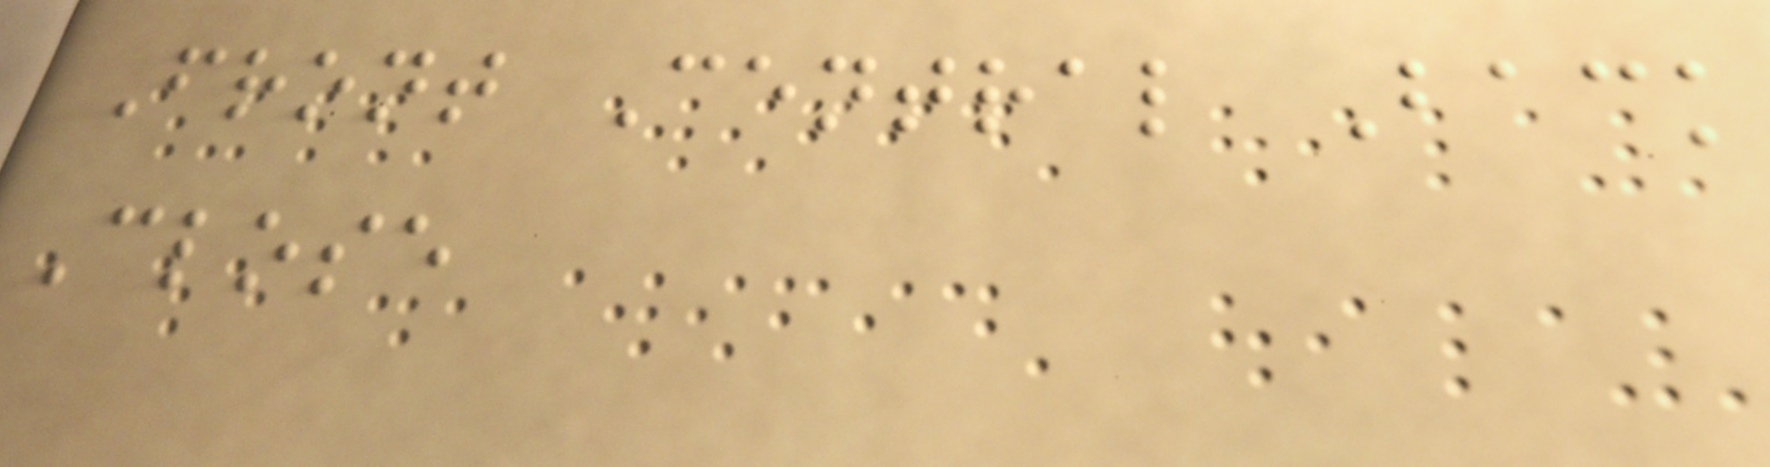Front Central Back
Close
